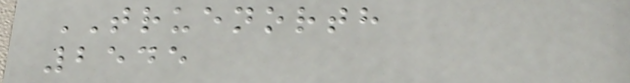TRUENORTH
2545
